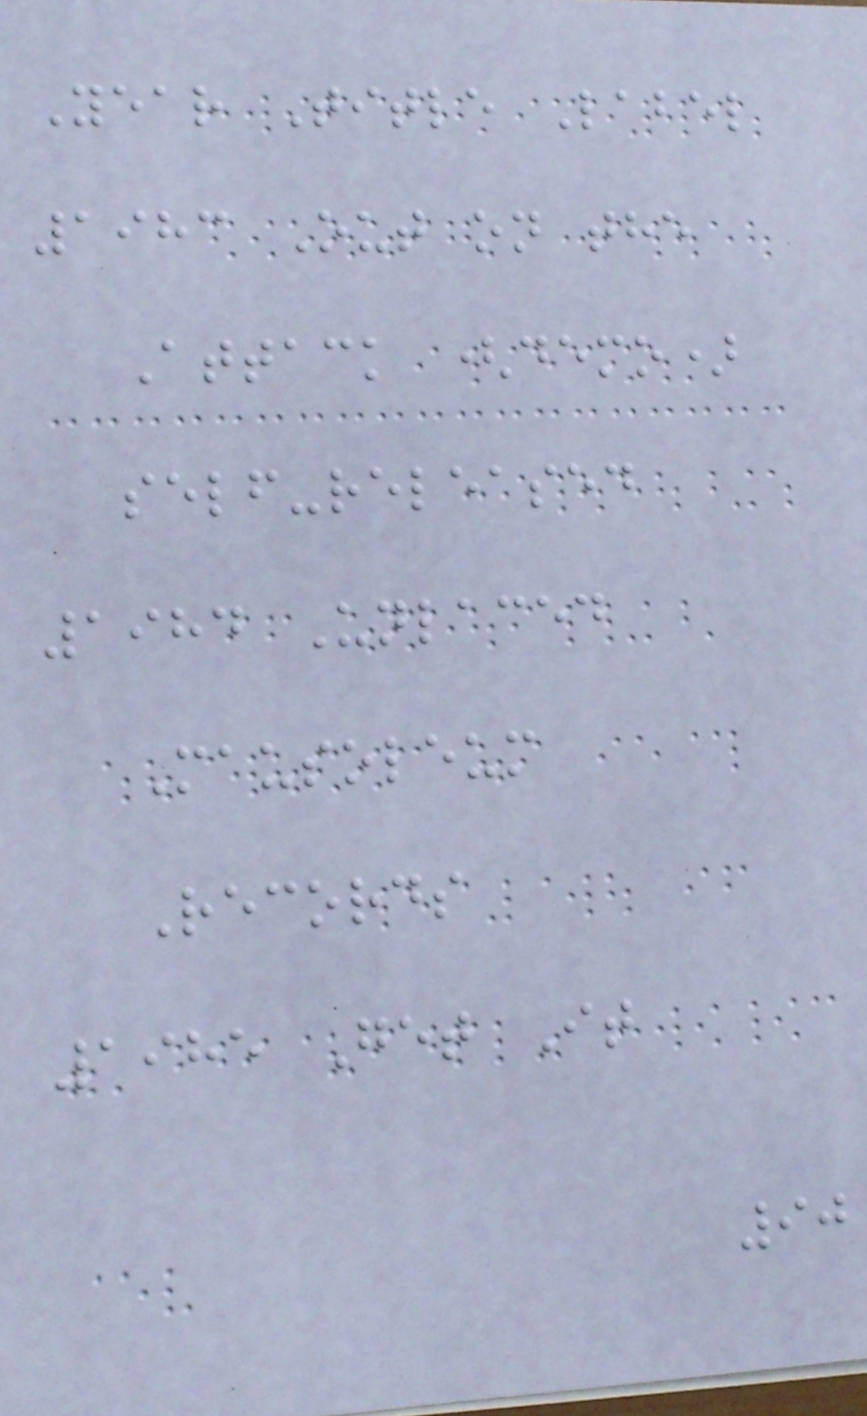Year Title Label
1983 Out on the
Attack (demo)
self-released
1984 Unlaced
Mausoleum
Records
1985 Get It
90
